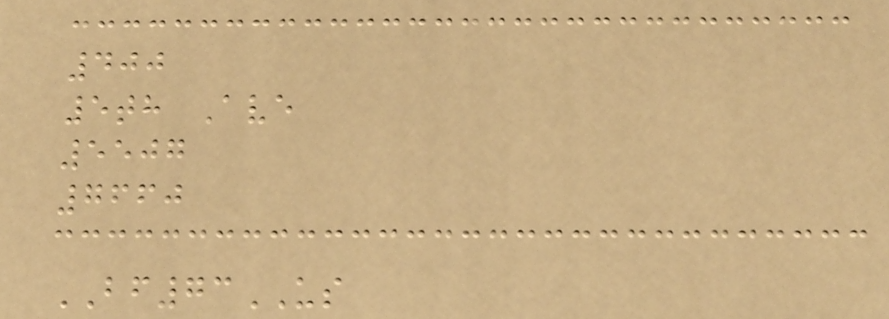400
5th Ave
5507
7660
BF73US
